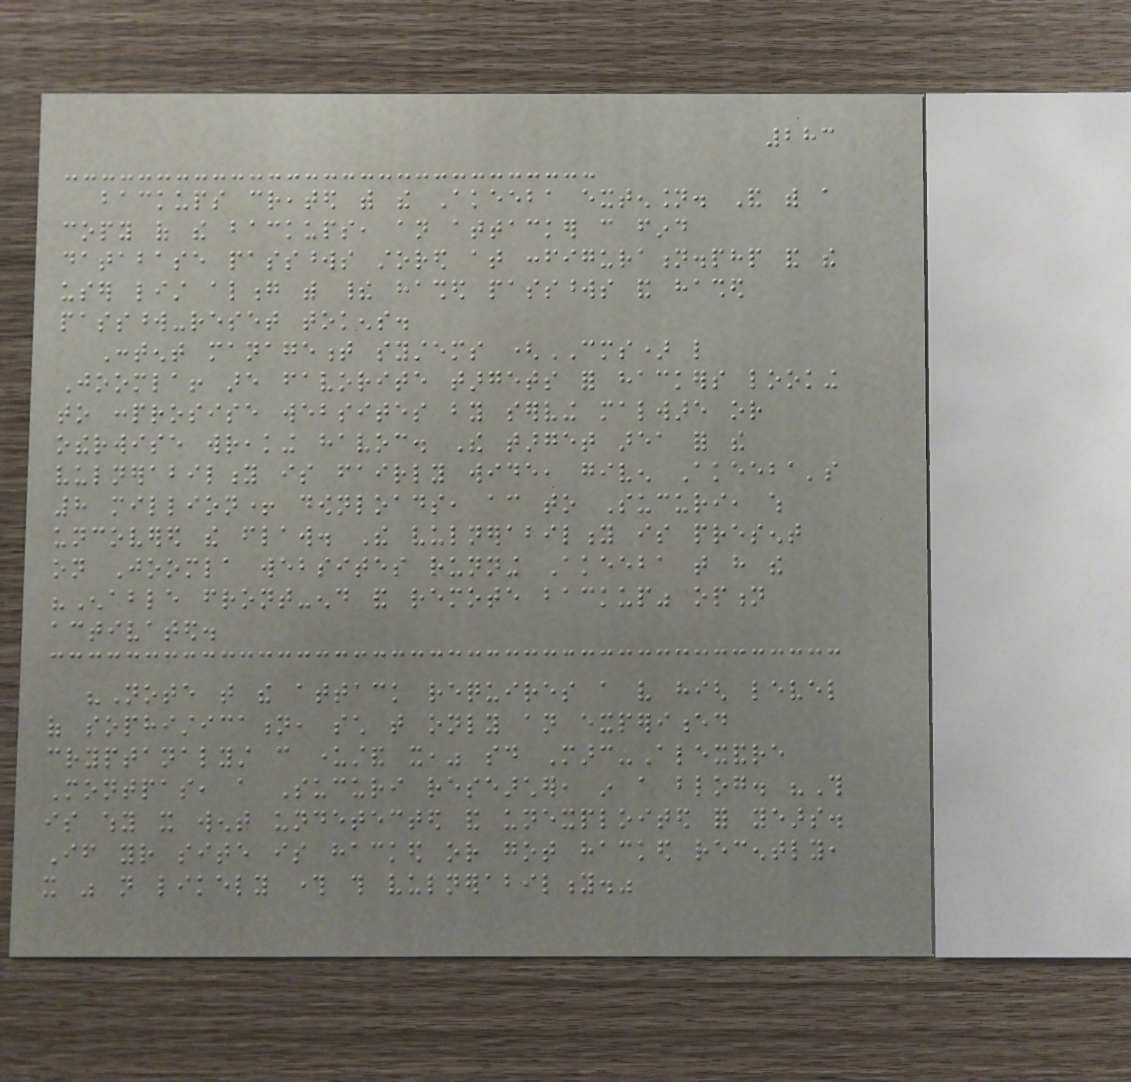283
backups created with the Akeeba extension. And with a
copy of the backups, an attacker can find
database passwords stored at configuration.php and the
user list along with their hashed passwords and hashed
password-reset tokens.
Content management systems (CMS) like
Joomla! are favorite targets for hackers looking
to conprosise websites by serving malware or
otherwise wreaking havoc. The target area for the
vulnerability is fairly wide, given Akeeba's
8 million+ downloads, according to Sucuri, which
uncovered the flaw. The vulnerability is present
on Joomla websites running Akeeba that have the
"Enable front-end and remote backup" option
activated.
"Note that the attack requires a very high level
of sophistication, such that only an experienced
cryptanalyst can understand it," said Marc-Alexandre
Montpas, a Sucuri researcher, in a blog. "This
is why it went undetected and unexploited for years.
If your site is hacked or got hacked recently,
it was not likely through this vulnerability."
